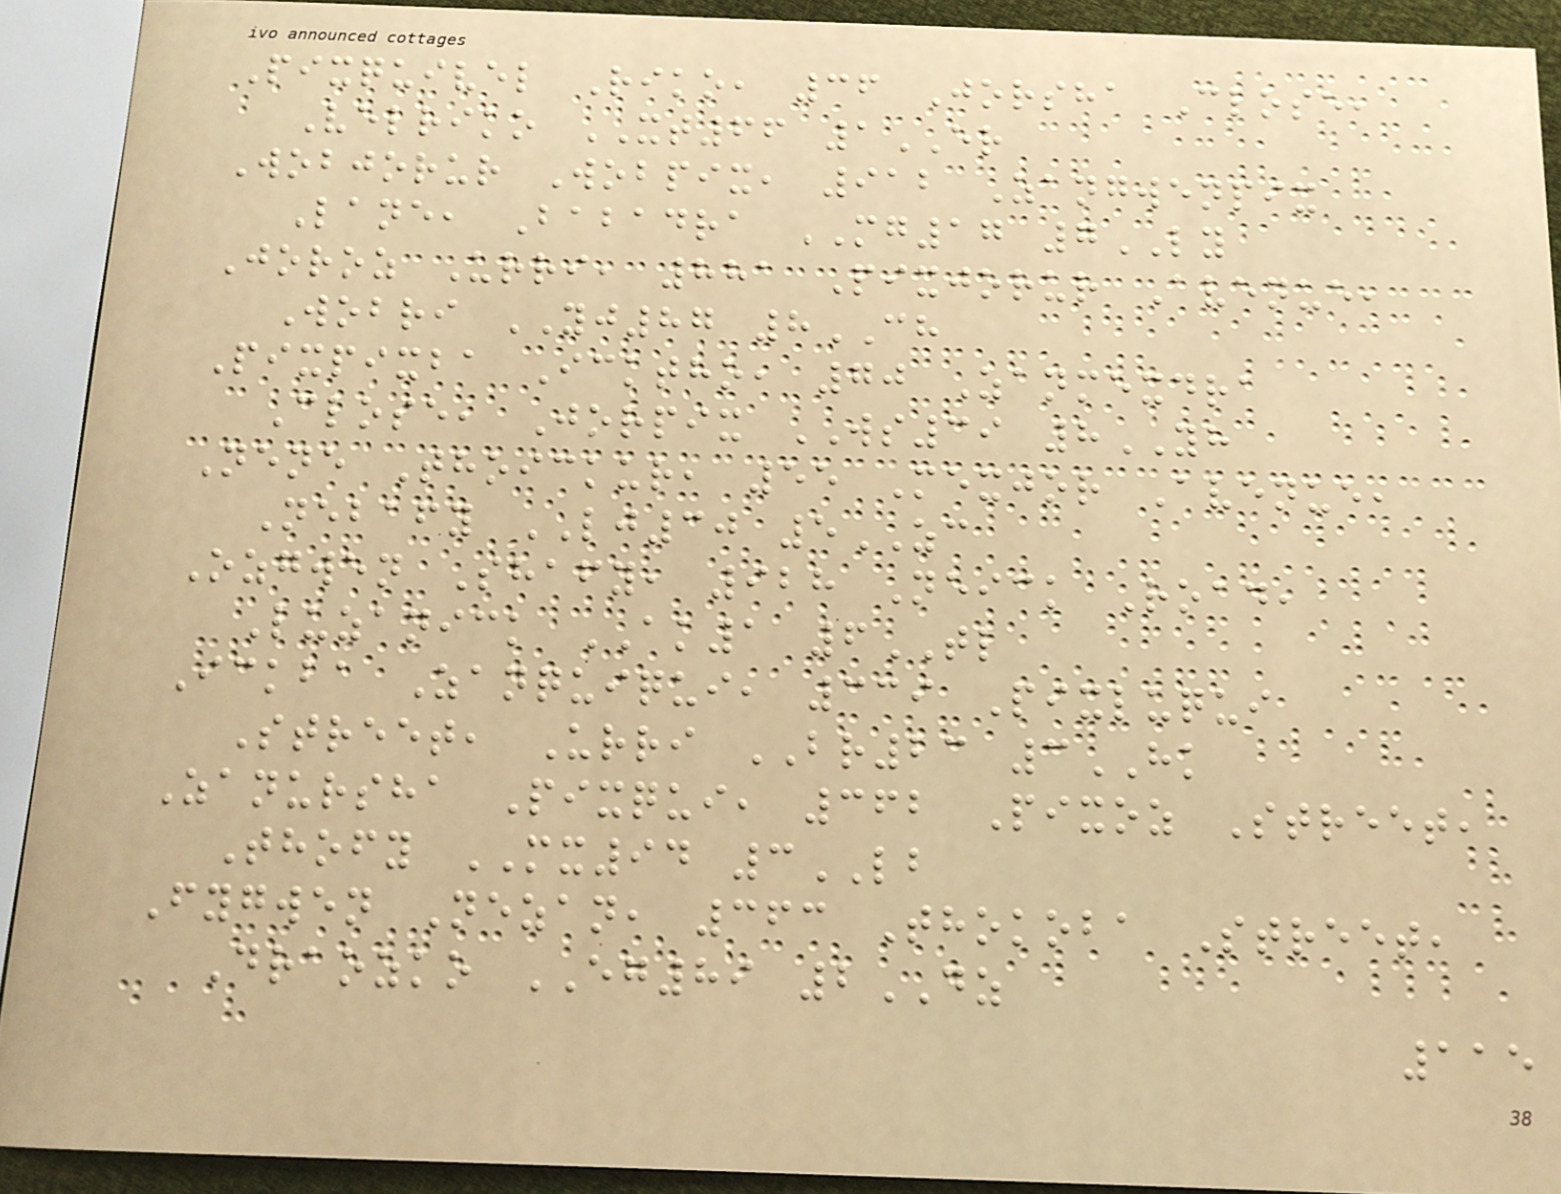Pixquivel Riko, 36 Jorsha Close,
Velriko XT66 1ER
Wobjorur Wobpix, 912 Zangwenpix
Lane, Babadra MG17 7LY
Joroz Urri, 881 Pixjorur Avenue,
Wobri YJ87 8CH
Pixpixba Icktho, 70 Zanmexdra
Close, Jorpix WS39 8YH
Nene Thoickur, 55 Mexjor Avenue,
Nebafy LJ30 5ZC
Ozgwen Shafy, 928 Neick Road,
Luzanick AK1 6TL
Ickba Zanquiqui, 339 Pixluqui
Street, Urri BR23 3HK
Zanursha Pixqui, 362 Pixoz Street,
Thofy MX94 3LB
Fygwen Nezan, 363 Thokoba Street,
Draozko EG89 2DZ
115
